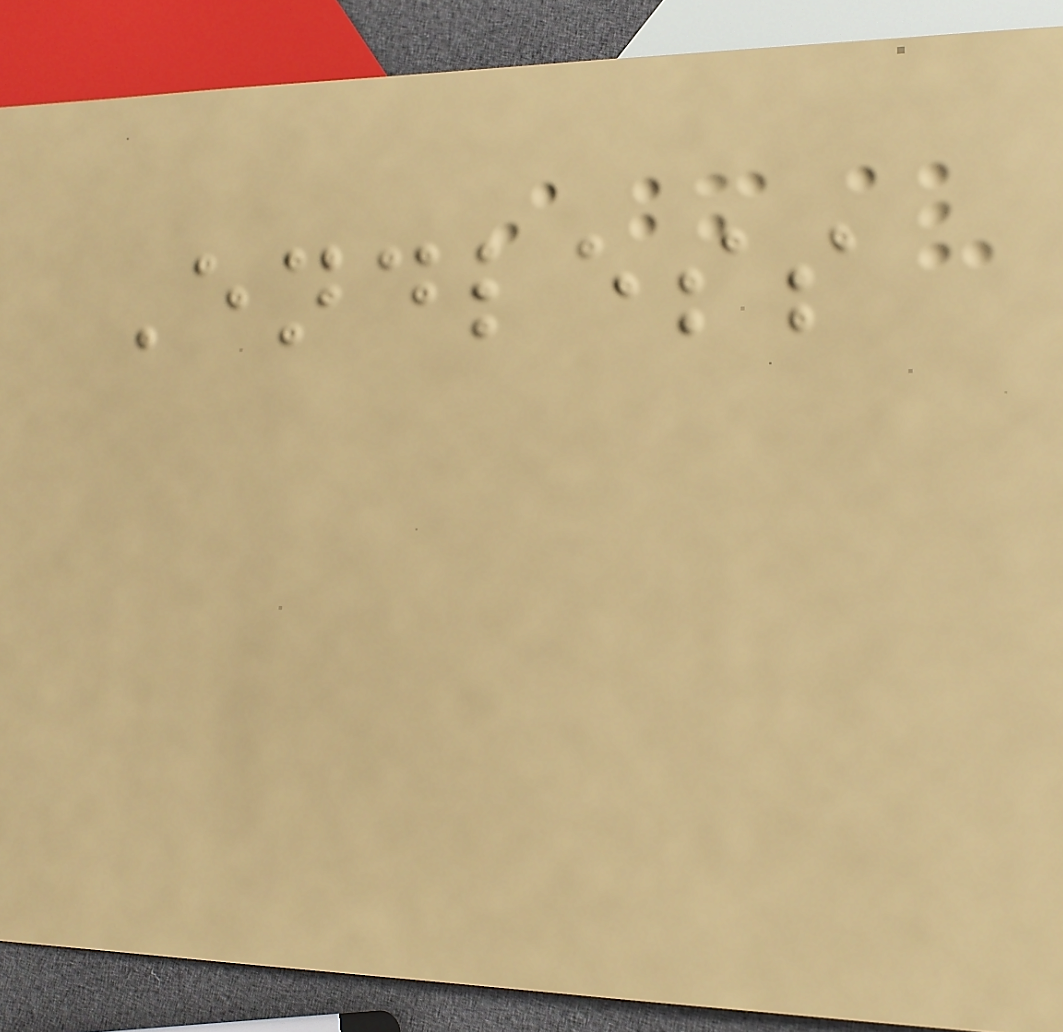Endless
